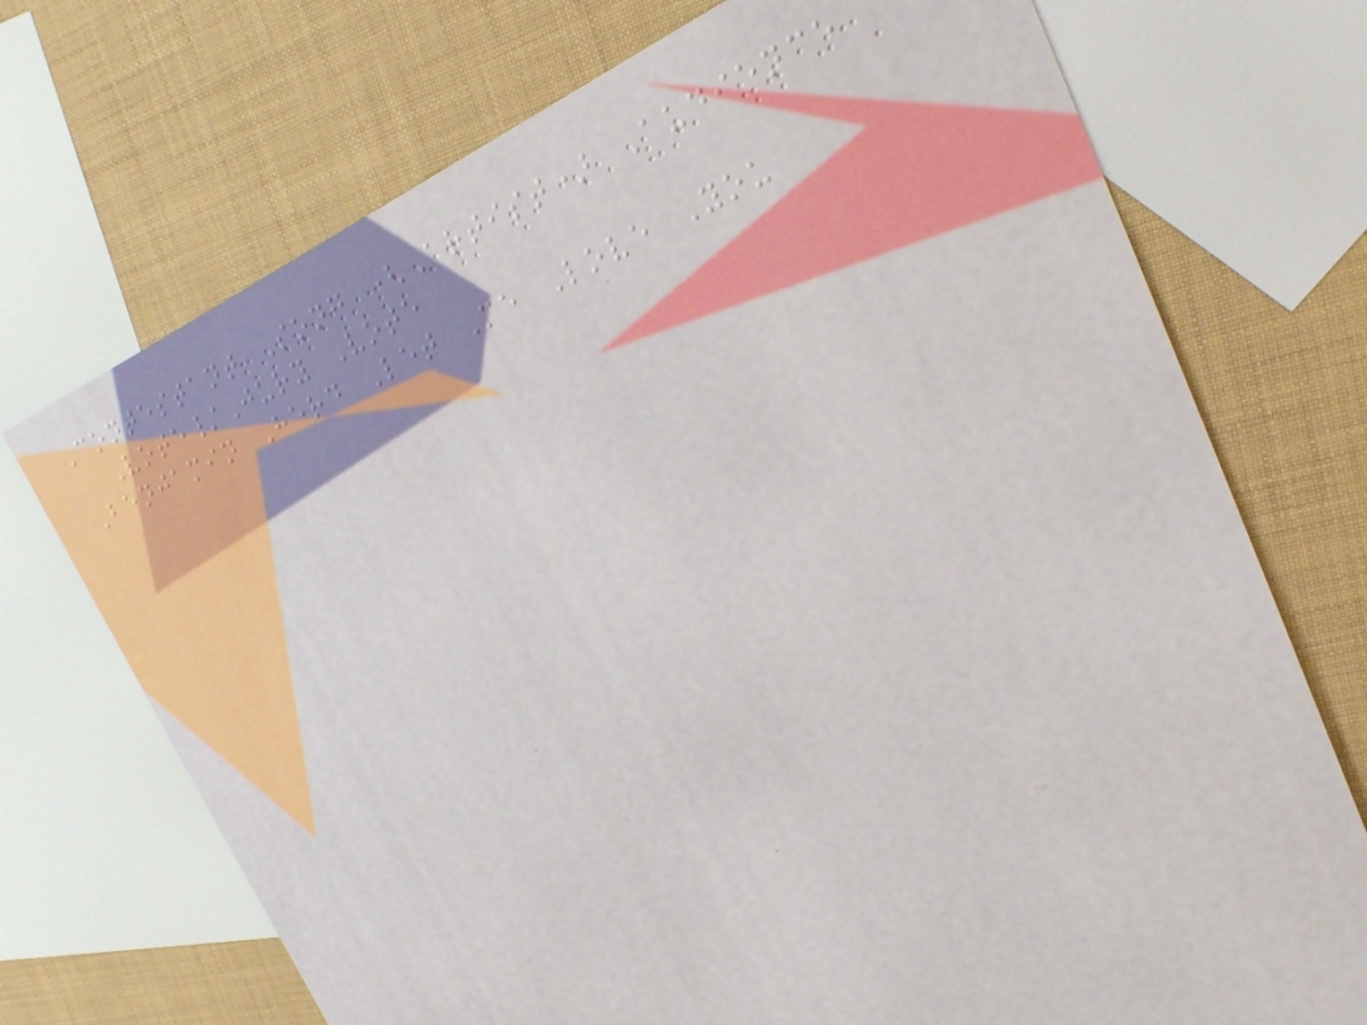Contestant Song (Artist) Audience
Vote/Jury Vote
Benjamin Herd Let Me Love You
